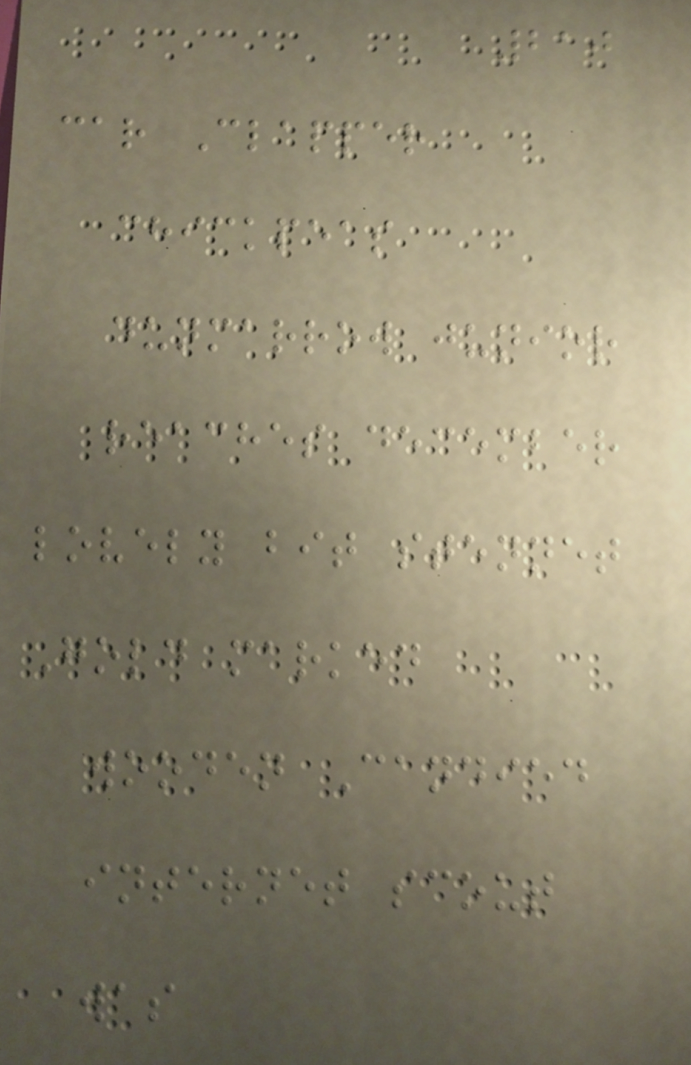210
car Clapper
chickpeas
dunmarrow junior
reaches december
lovely bit stennet
Gold marked
wooden Candied
internet scout
was
